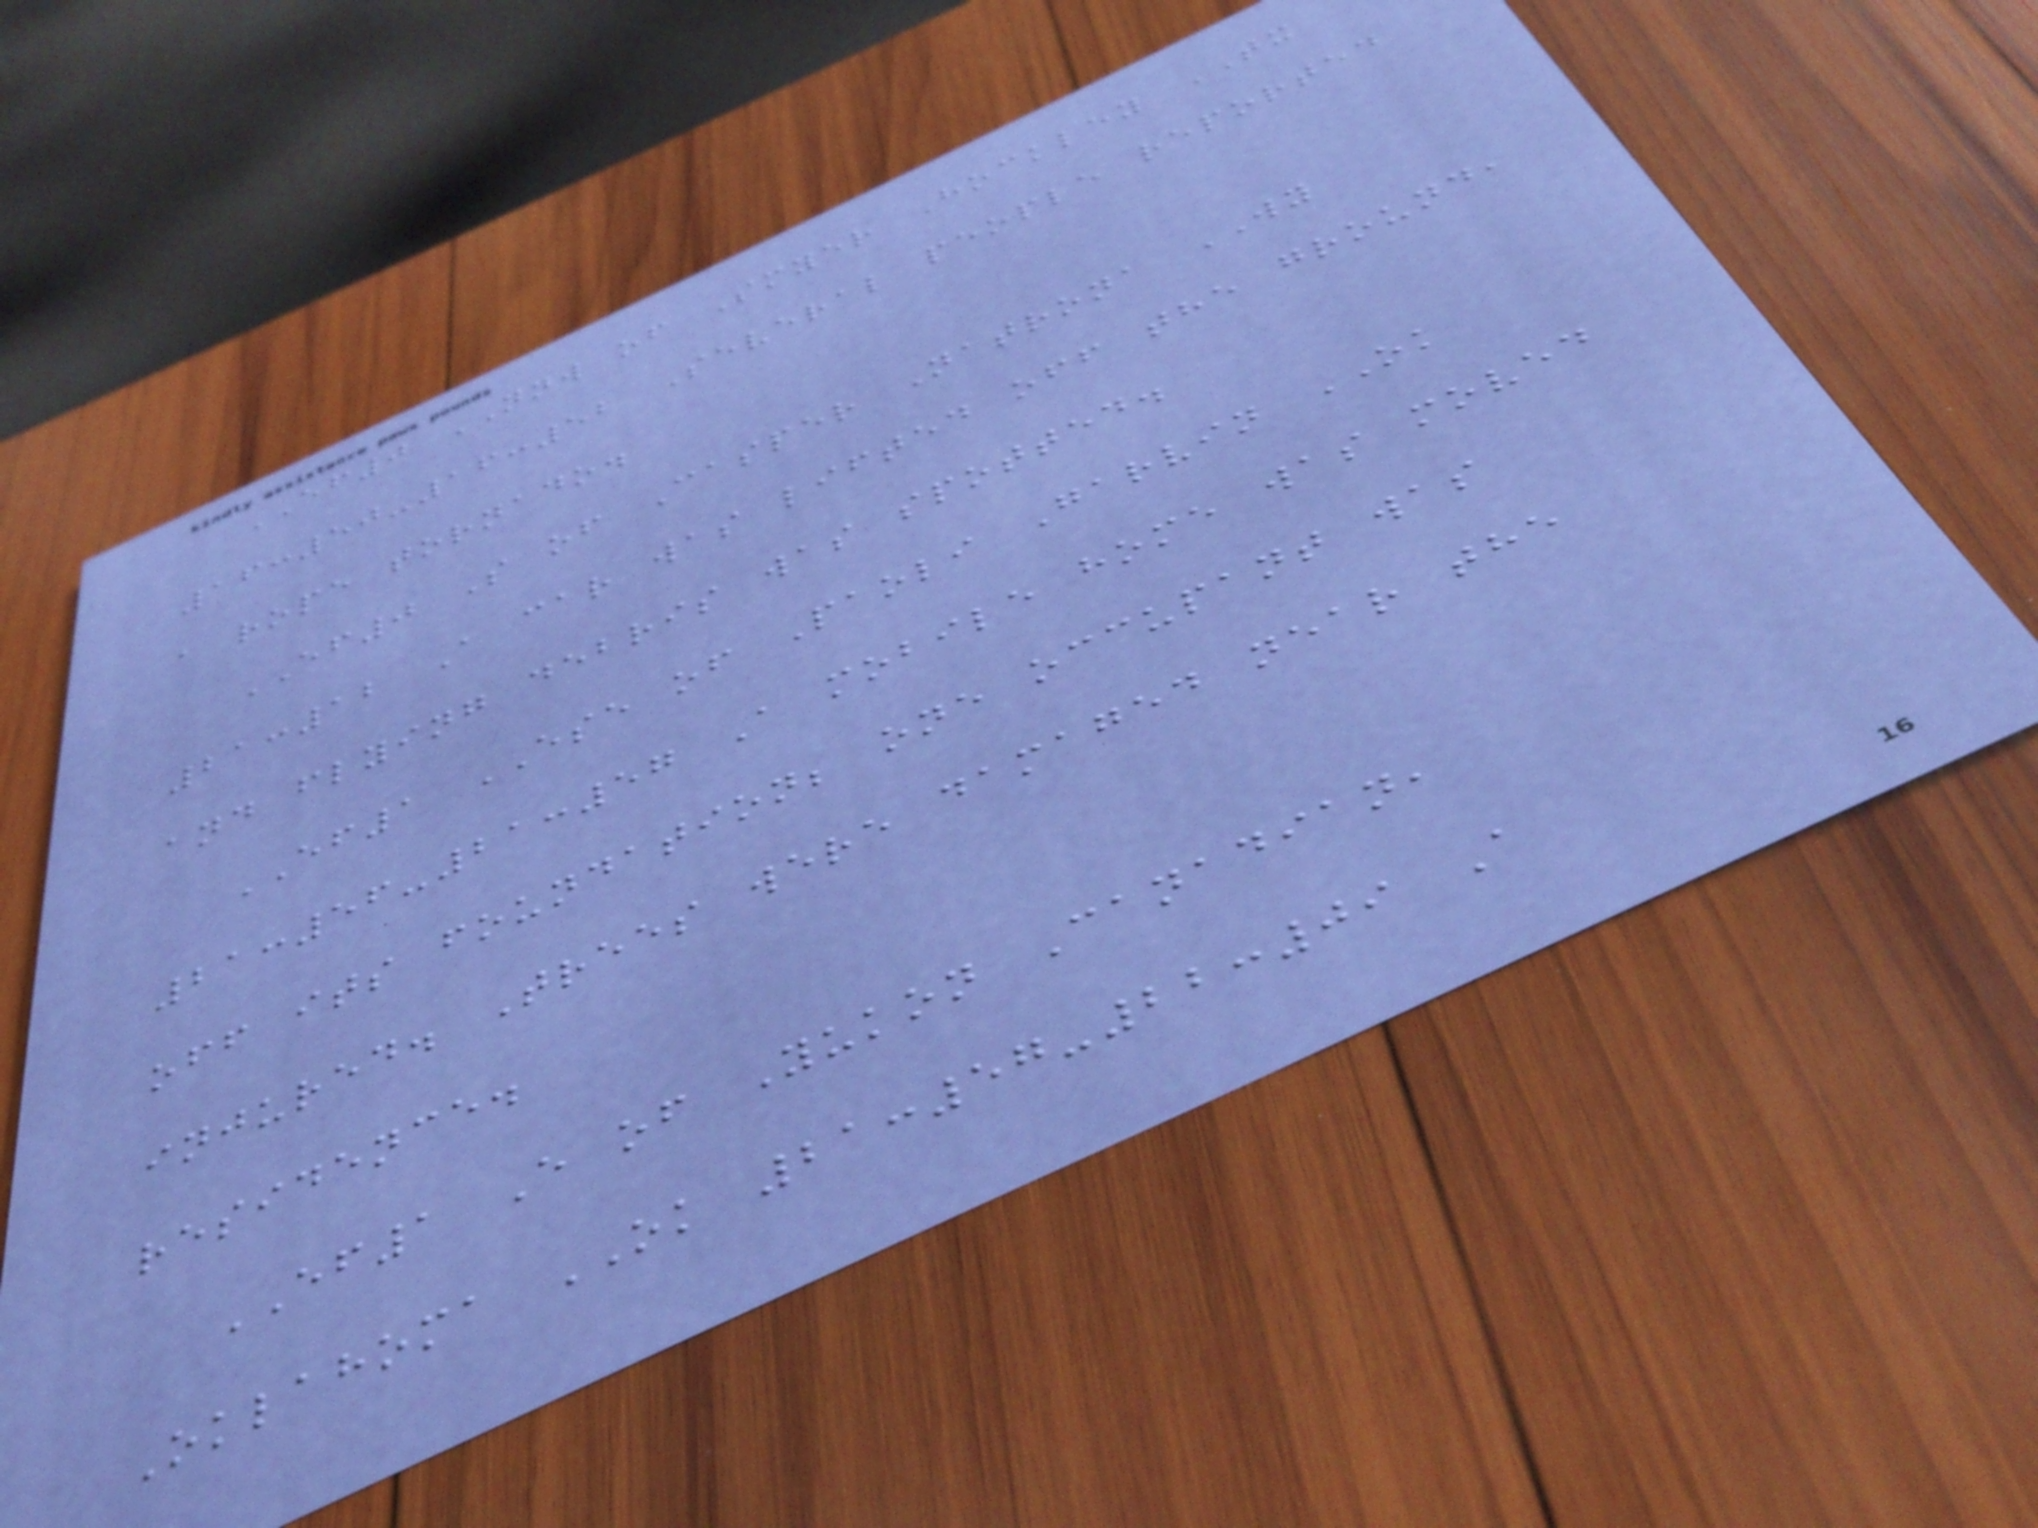EF0 NNW of Smyer Hockley TX
16:50-16:52 Several people reported
a rope tornado.
EF0 S of Casper Natrona WY
21:12 A car was lifted off the ground,
and flying debris was spotted.
EF1 ESE of Paoli Garvin OK
21:56-21:57 A mobile home was moved
off its foundation; one occupant was
injured. Trees were damaged near the
residence.
EF1 E of Yukon Canadian,
Oklahoma OK 21:57-22:09 A
